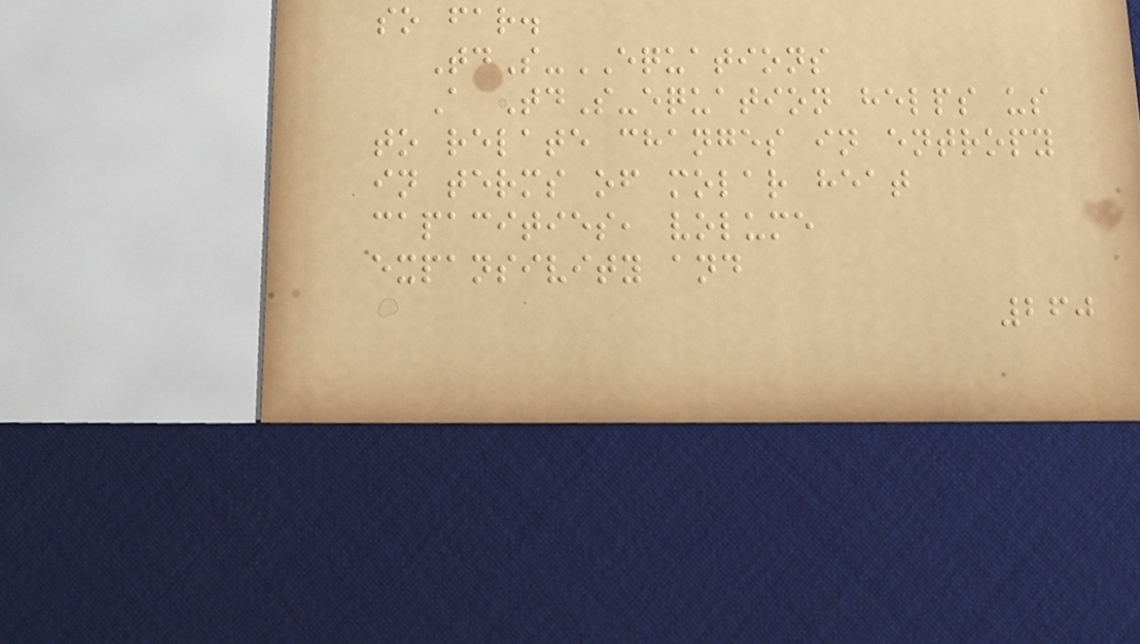so far.
TdS-EQUATIONS
A TdS-equation helps us
to relate changes in entropy
in terms of molar heat
capacities, volume
expansivity and
260
